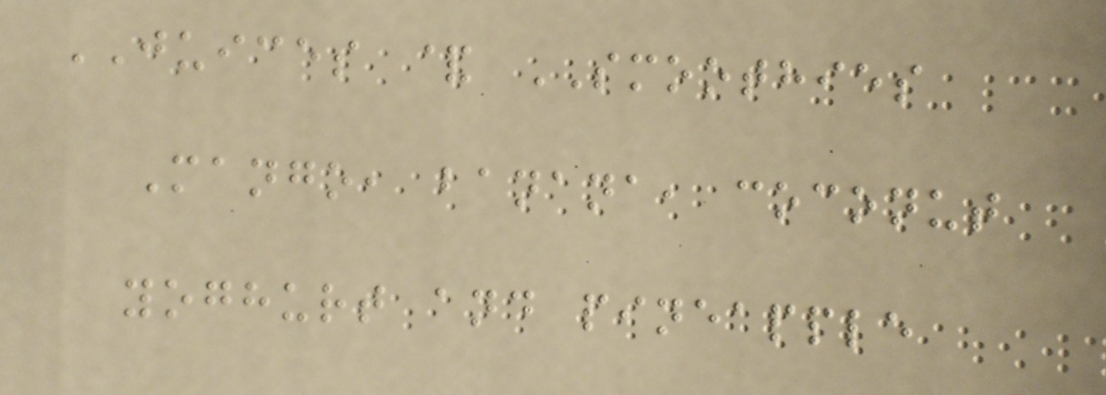JUICES & SMOOTHIES
Mango, banana, coconut
yoghurt and pineapple
